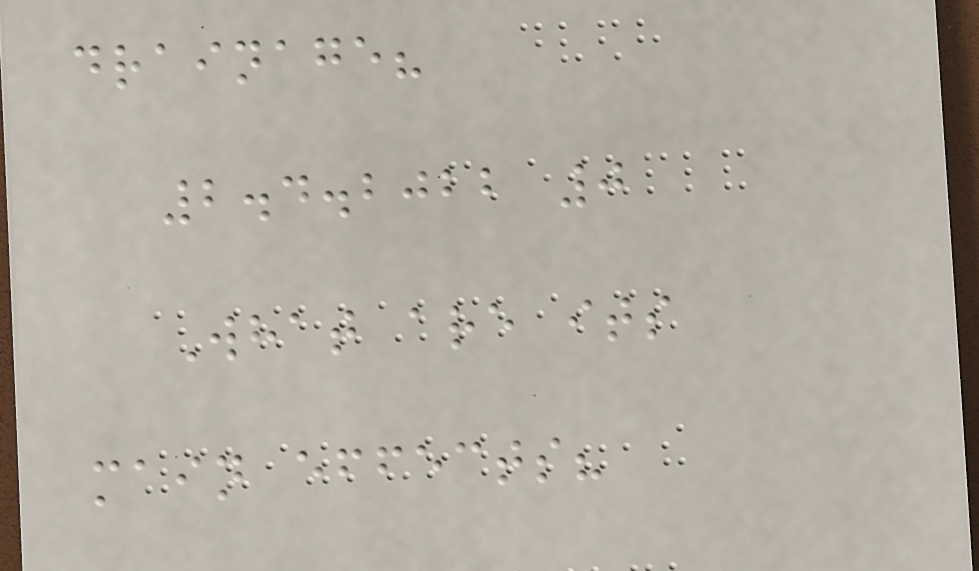drainage?
2.4.2022 0
What are its
main effects?
